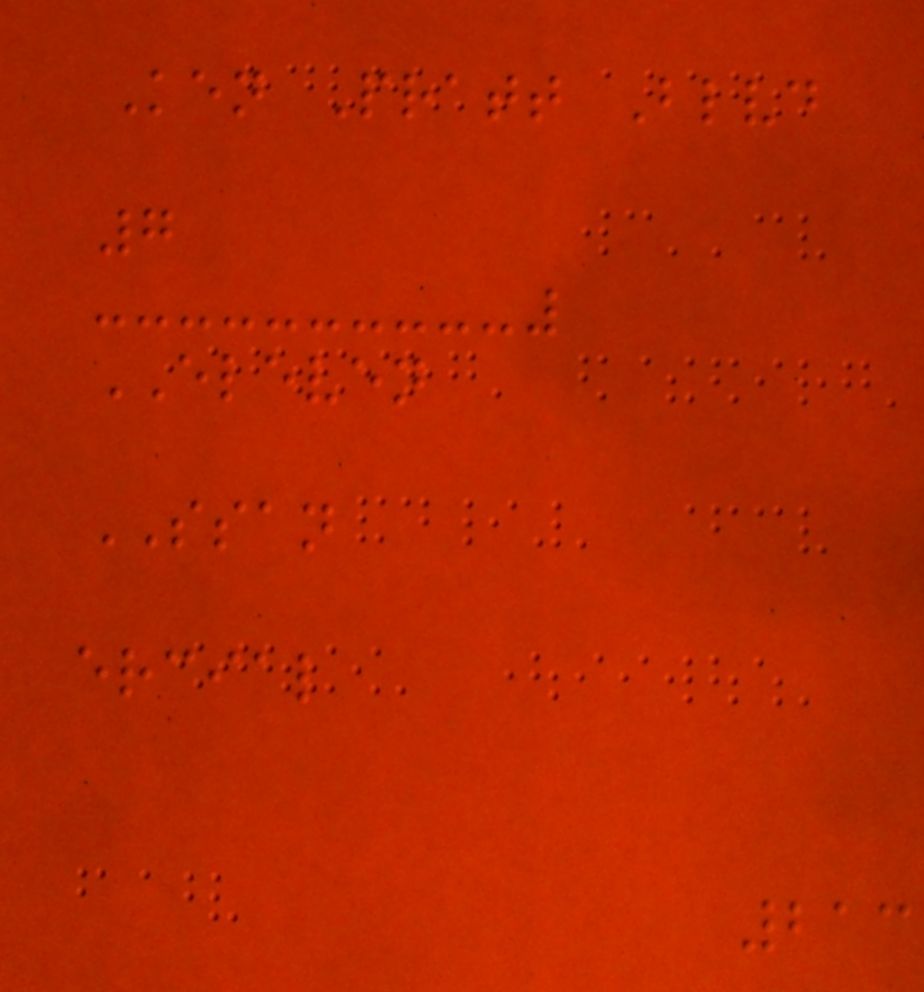Ken Pratt Blvd
7
ELEVEN
SSAN
ercial
213
